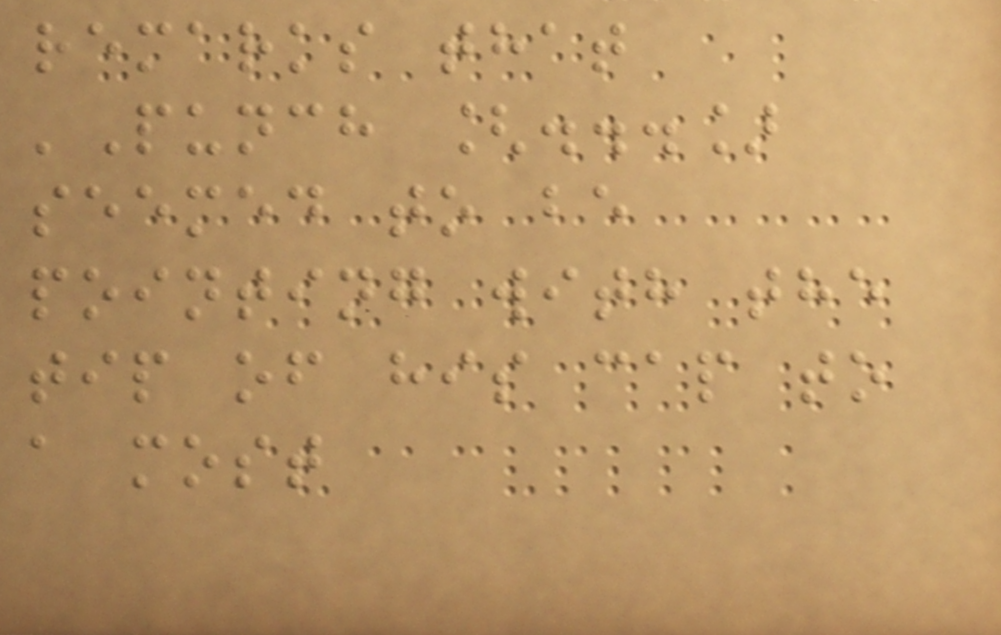remarks that
'Punch [...]
seemed to be
pointing with the
tip of his cap to
a most
